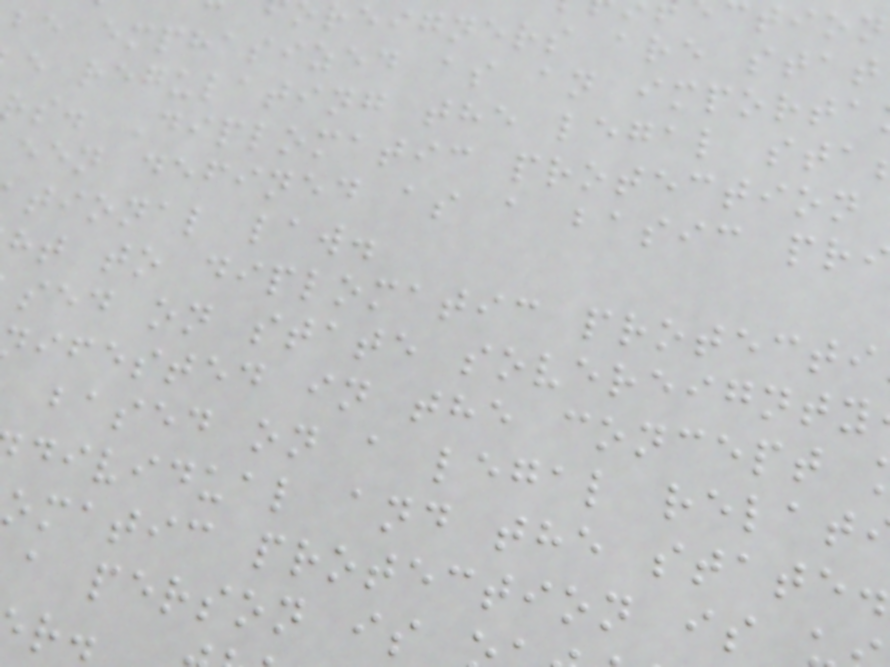reigners are stat
be emphasized as an importa
e regulating the legal sta
rs. Diplomatic protection
een defined as a basic pr
tional law.
ht to diplomatic protecti
sed on state sovereignty
ifested in the concept
based on a legal relat
dividual and the state
omatic protection is
a person is
